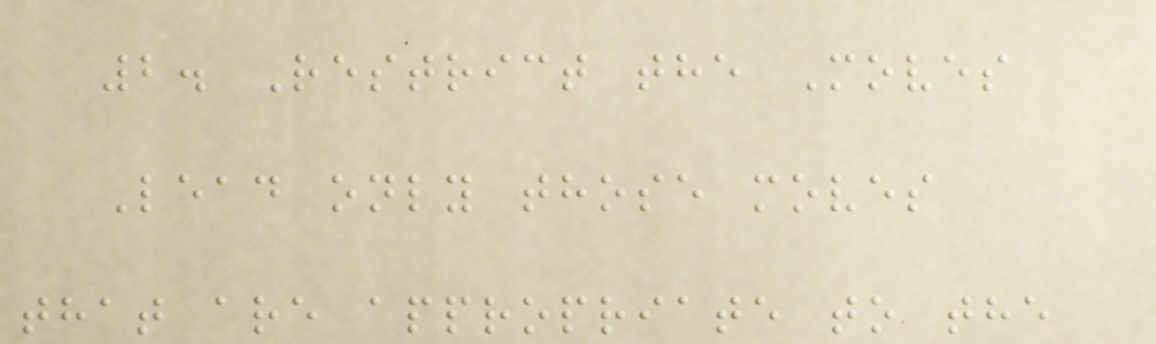2. Restrict the Moves
Lead only those moves
that are appropriate to the
